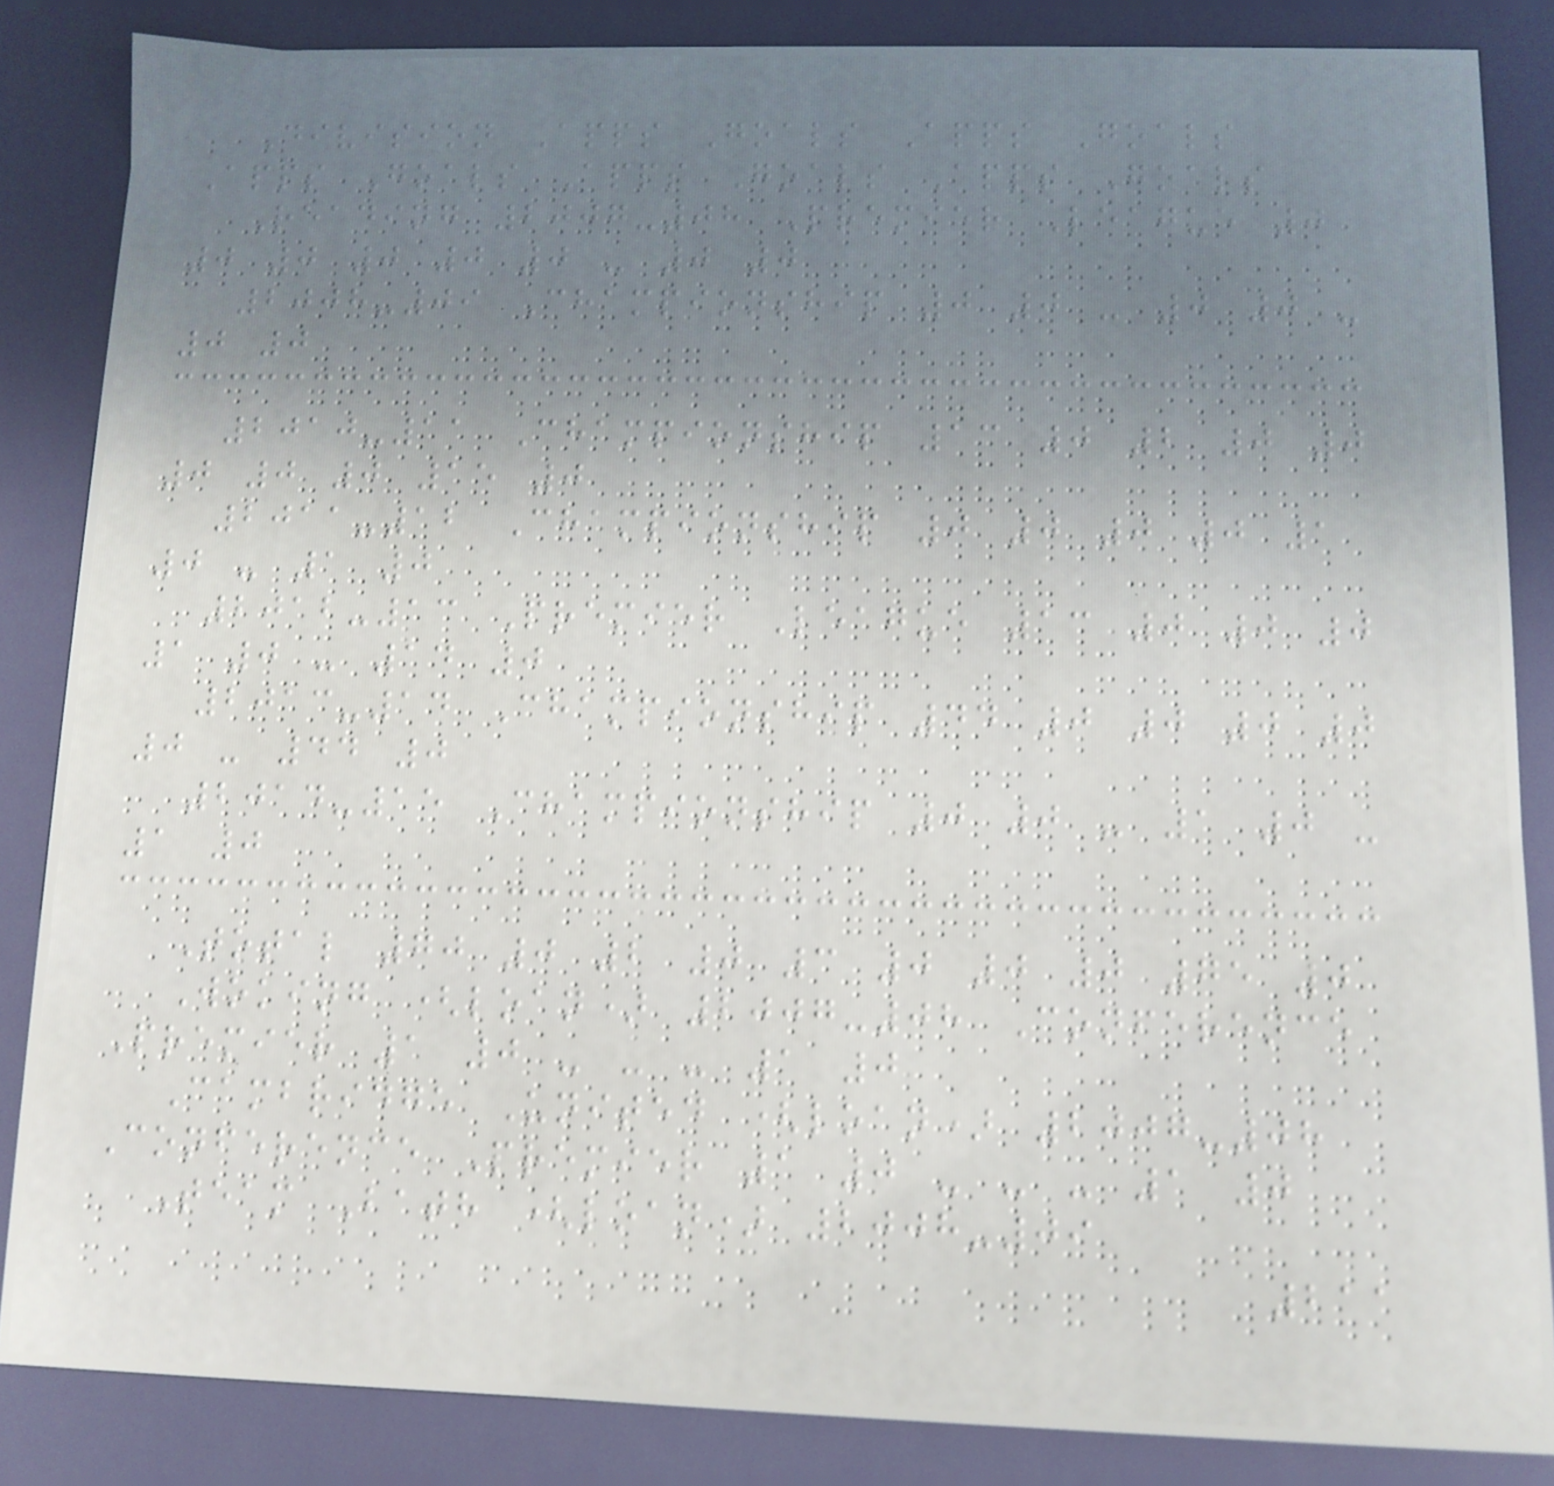Division Apps Goals Apps Goals
Apps Goals Apps Goals Apps Goals
Reading 2007-08 Premier League 0
0 0 0 0 0 - 0 0
2008-09 Championship 0 0 - 0 0 -
0 0
2010-11 Championship 13 0 2 0 0
0 0 0 15 0
2011-12 Championship 0 0 0 0 1
0 - 1 0
2012-13 Premier League 13 0 0 0
1 0 - 14 0
2013-14 Championship 44 0 0 0 0
0 - 44 0
2014-15 Championship 0 0 - 1 0 -
1 0
Total 70 0 2 0 3 0 0 0 75 0
Woking (loan) 2007-08 Conference
Premier 1 0 - - - 1 0
Cambridge United (loan) 2007-08
Conference Premier 1 0 - - - 1 0
Team Bath (loan) 2008-09
211
